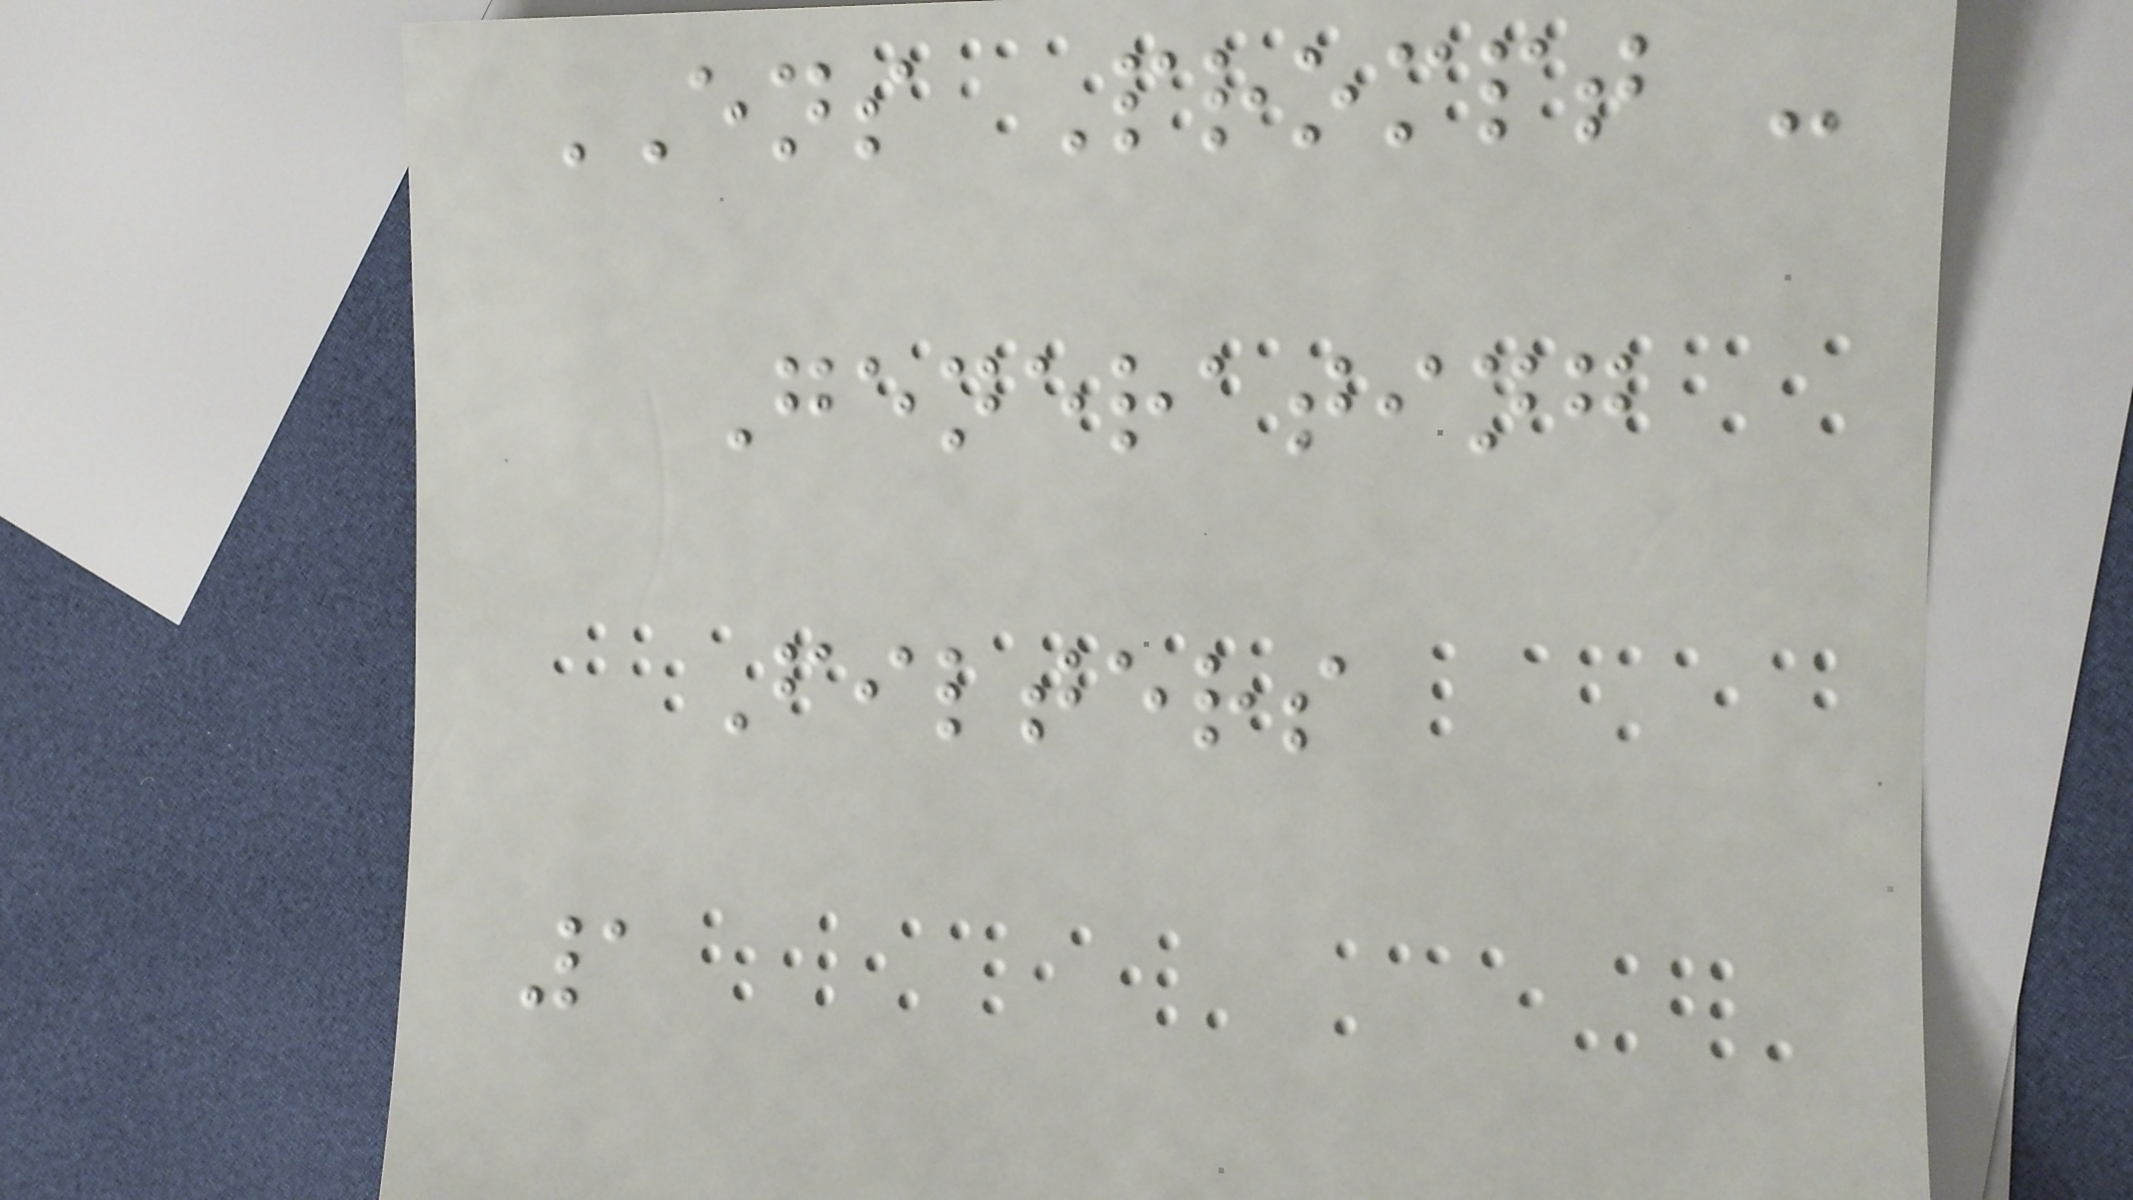ENS Prompt -
Generating
Filters
1
